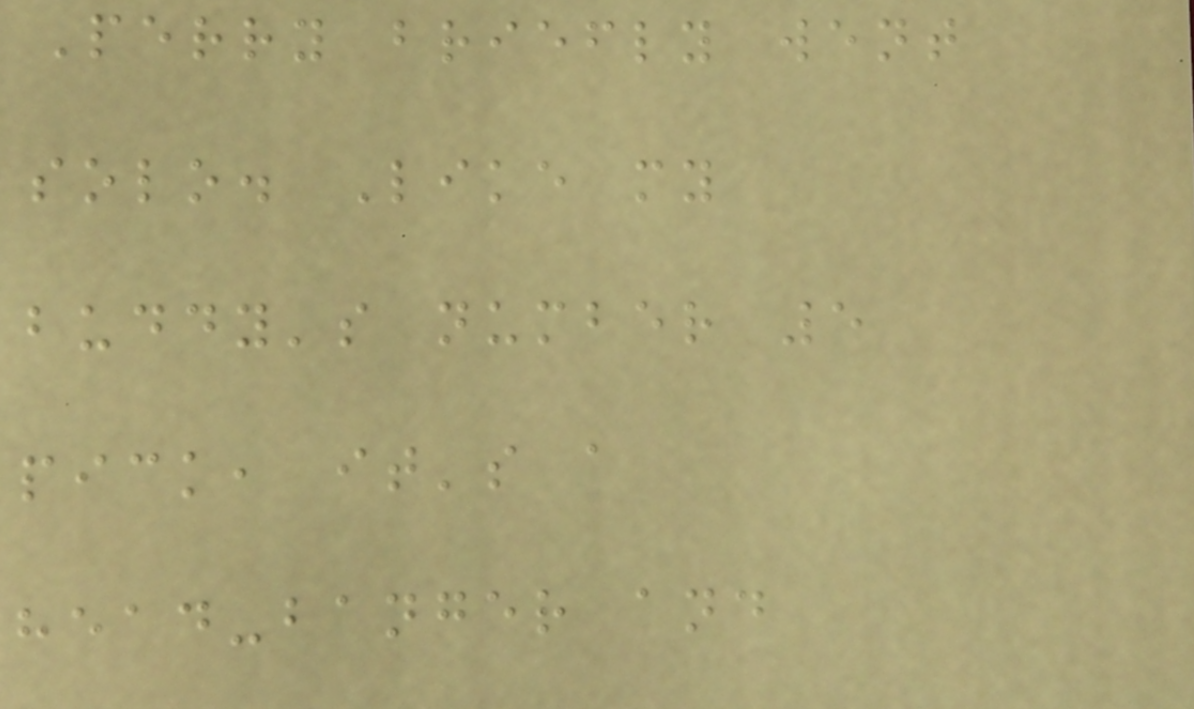Perry briefly went
solo. Like my
buddy's number 5
pick, it's a
head-banger and
